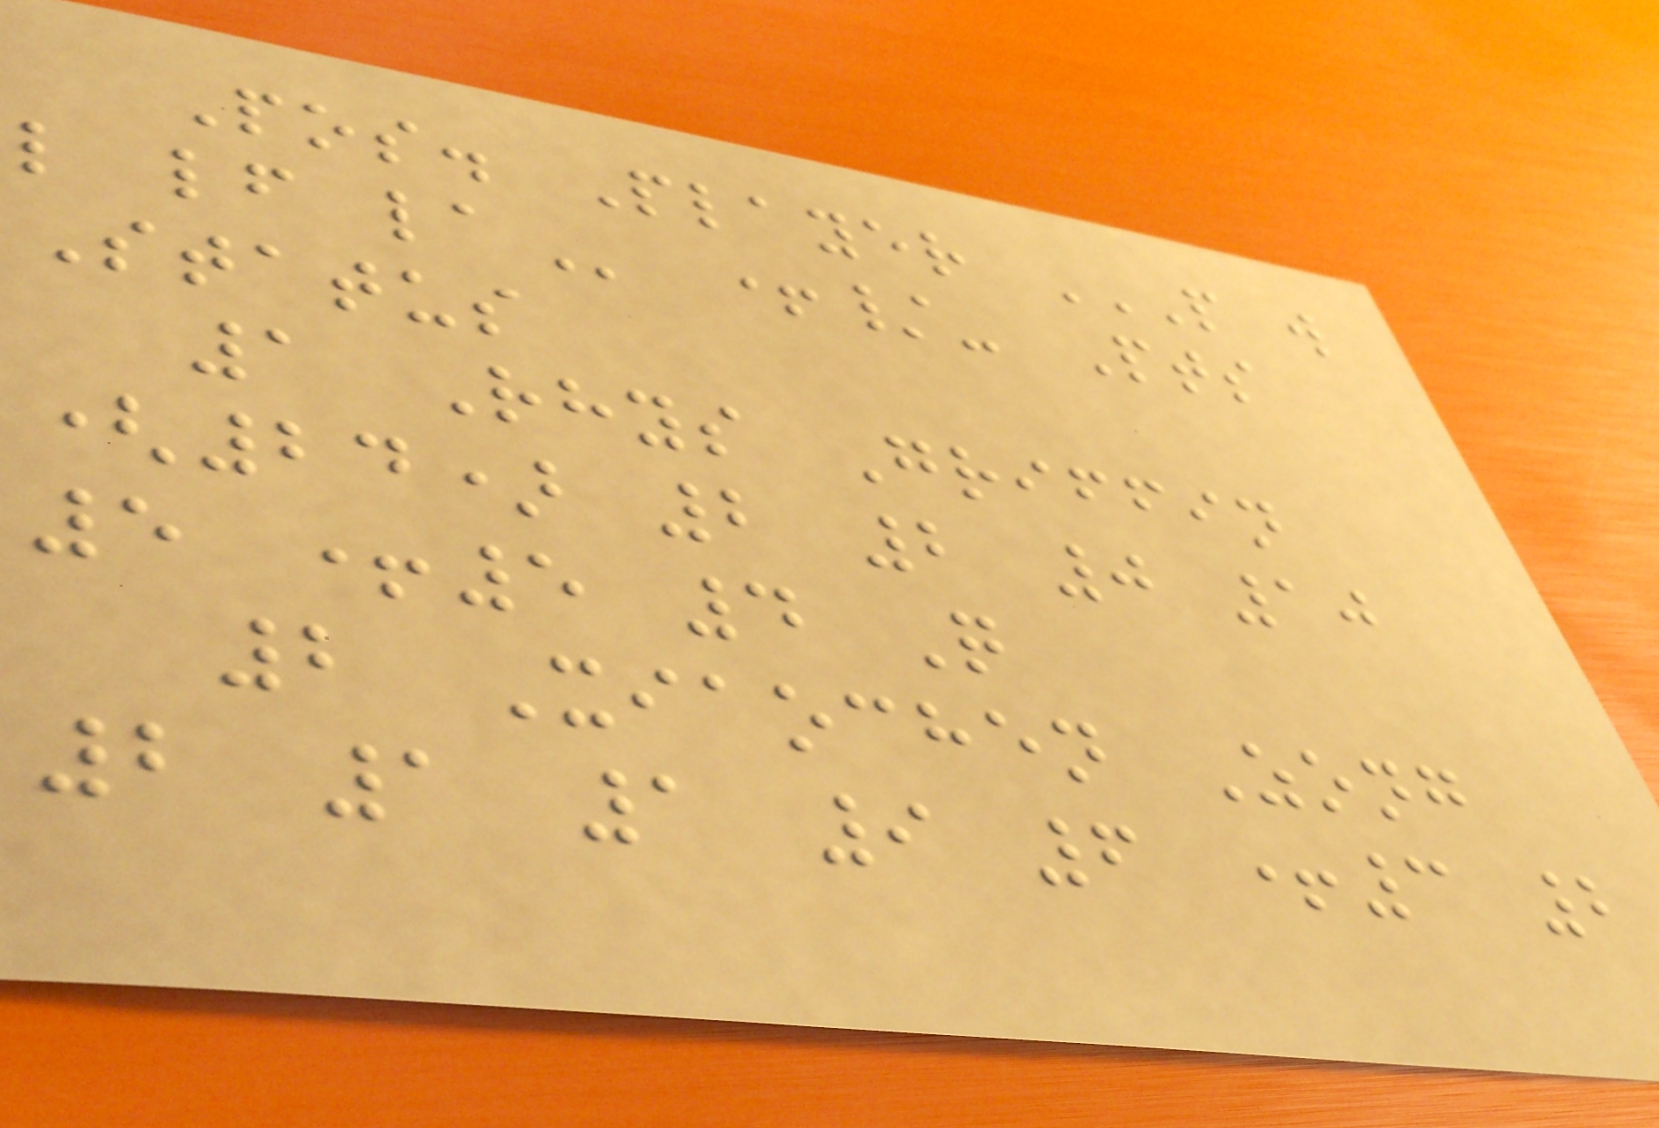Pos. Player P W
L LF LA +/- Pts
Status
1 Rhys Griffin
(24) 2 2 0 10
5 +5 4 Q
2 Xiaochen Zong
2 1 1 9 6 +3 2
